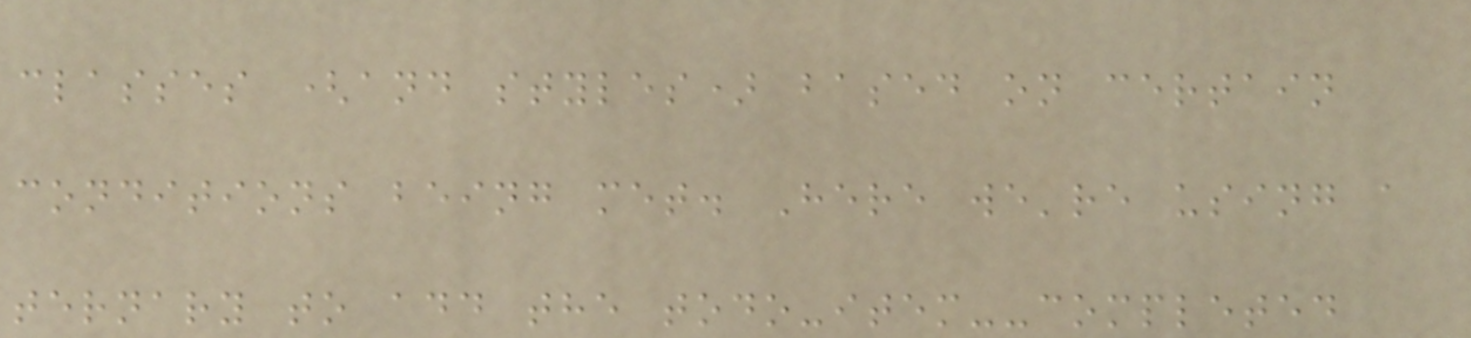classes (and styles) based on certain
conditions being met. Here we're using a
ternary to add the todo-item--completed
